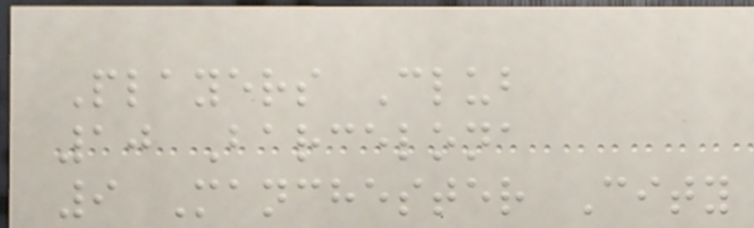Players Club
10 Barcelona
9 Manchester City
